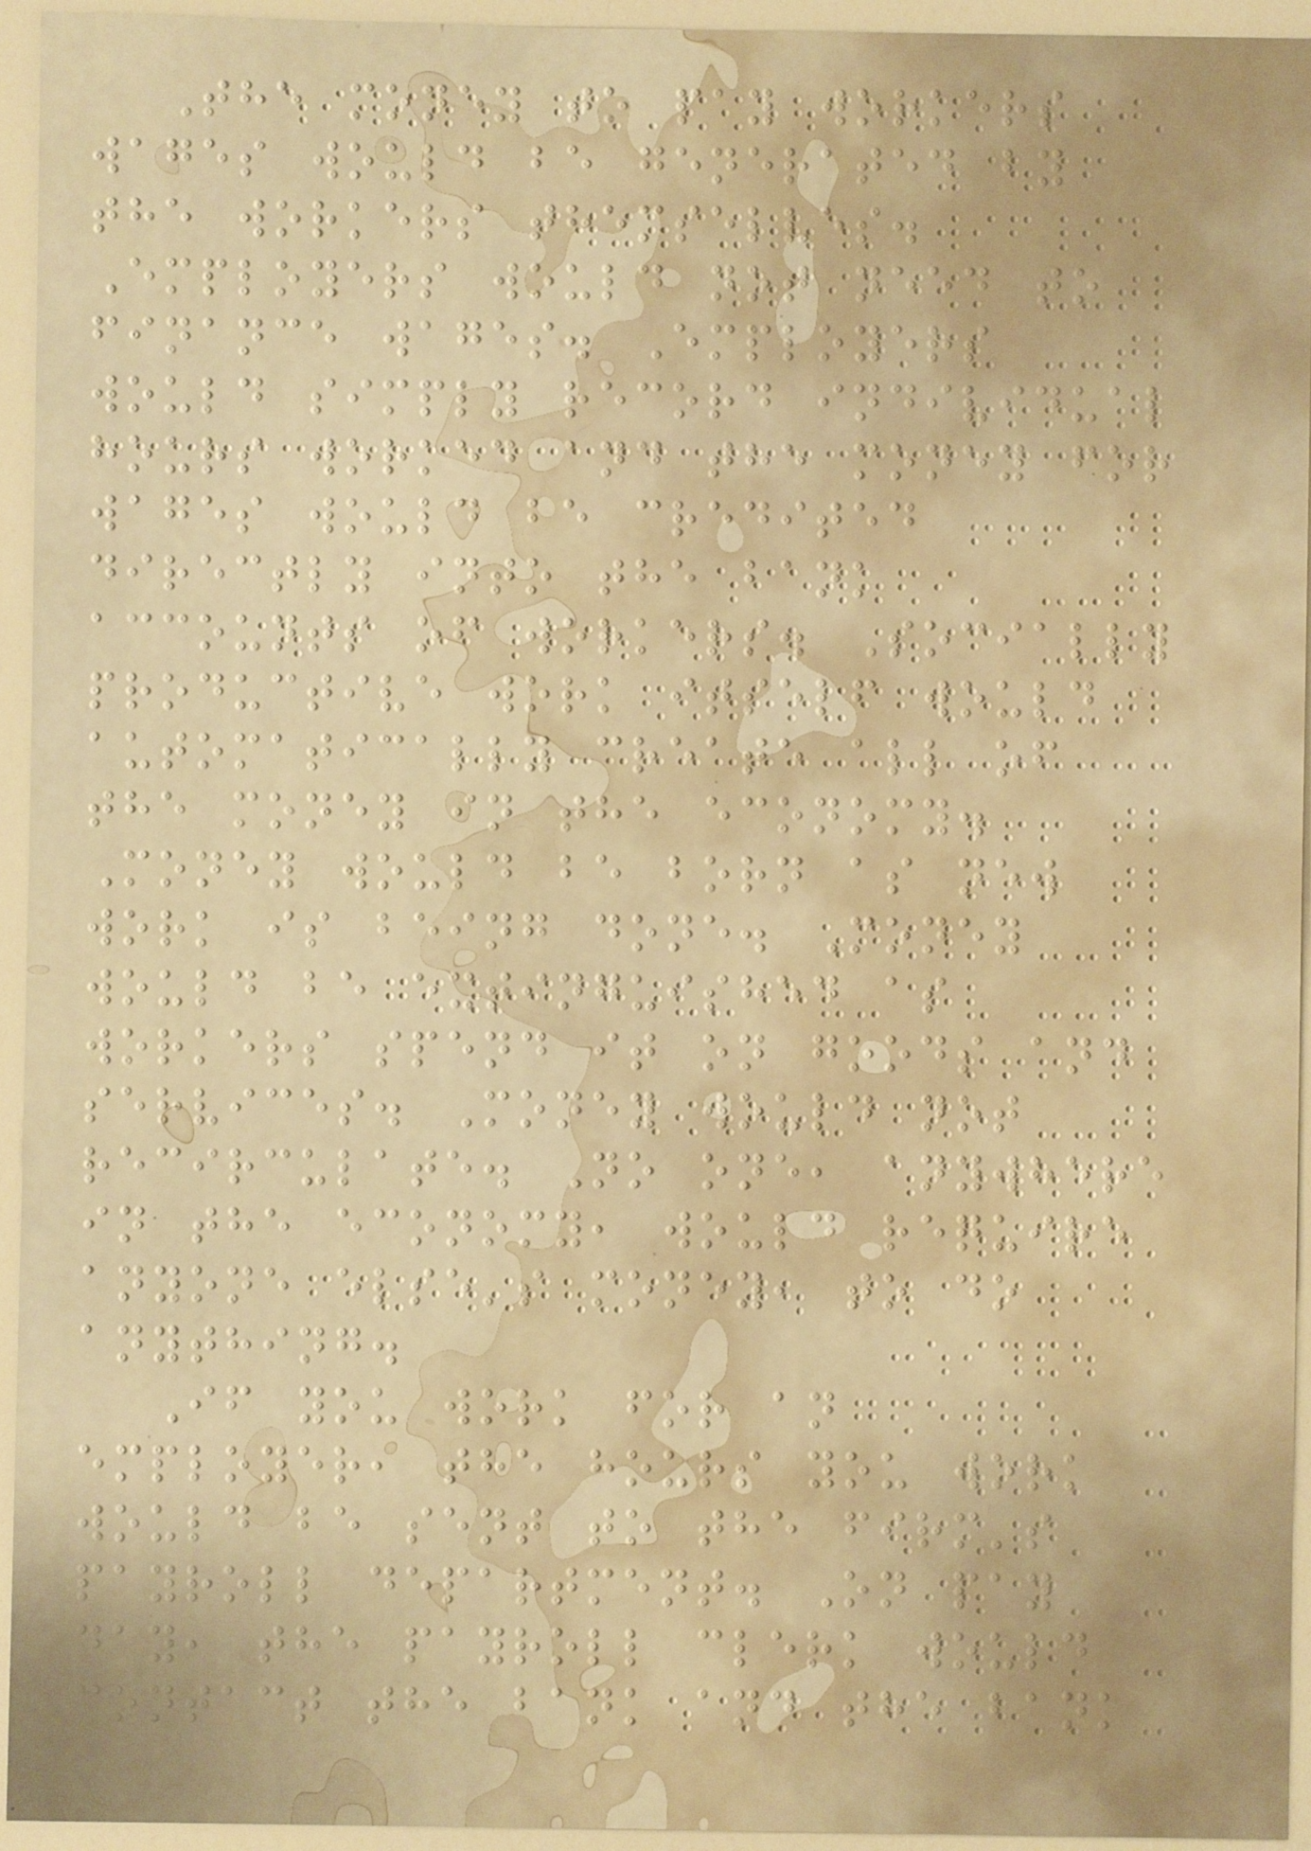The money to pay workers
wages would be generated by
the workers themselves.
Employers would not need to
finance wages. Employers
would simply record individual
hours worked and the money for
wages would be credited
directly into the bank
accounts of workers. Socially
productive work itself would
automatically create all of
the money in the economy.
Money would be born as new
work is being done. Money
would be extinguished as
workers spend it on goods and
services. Money would not
recirculate. No one, anywhere
in the economy, would require
anyone else's money, to do
anything.
If you work for an
employer, the hours you work
would be sent to the firm's
payroll department. On pay
day, the payroll clerk would
contact the bank and the bank
